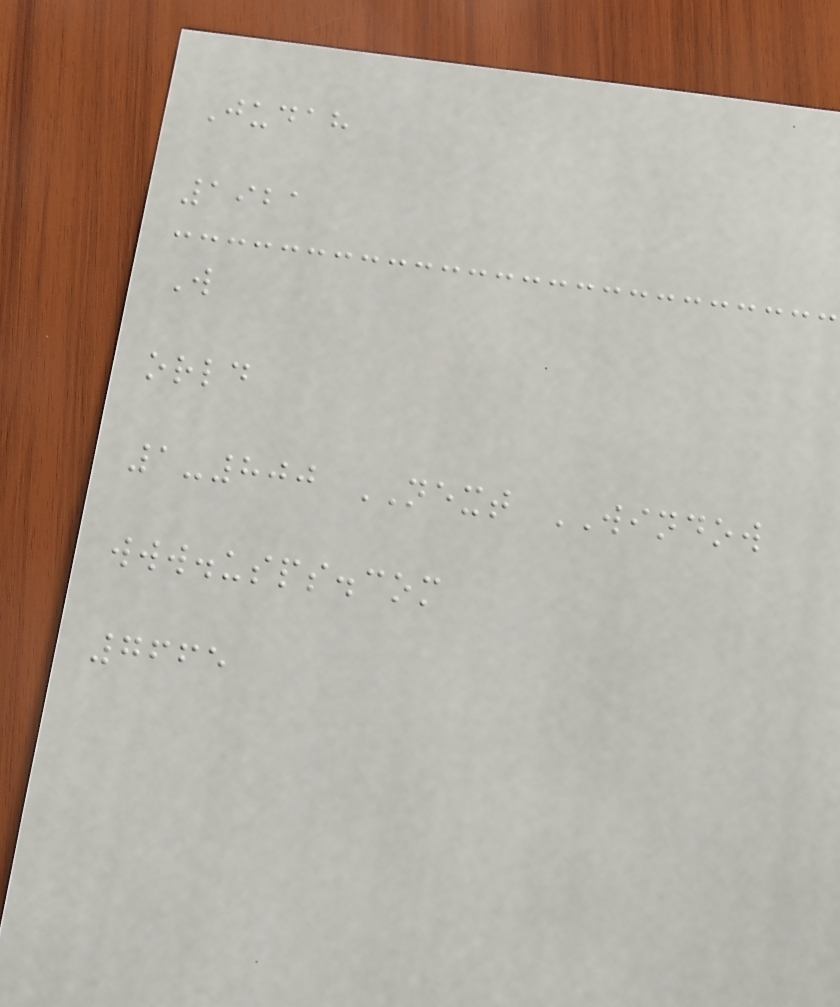Judah
1921
W
orld
1-800 NEXT WINDOW
www.usps.com
7665
